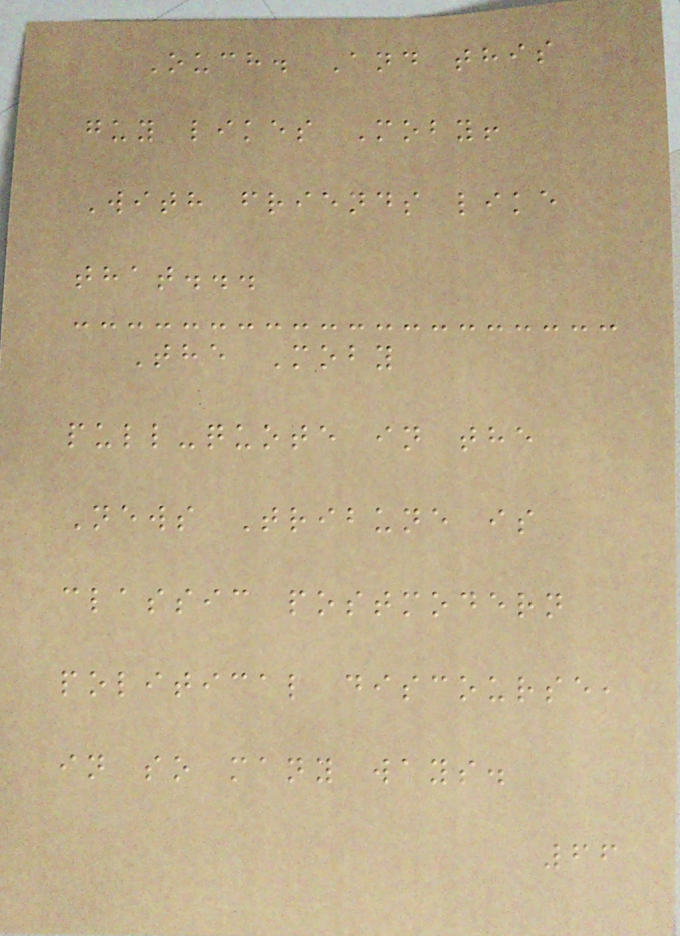Ouch. And this
guy likes Moby!
With friends like
that...
The Moby
pull-quote in the
News Tribune is
classic postmodern
political discourse,
in so many ways.
66
